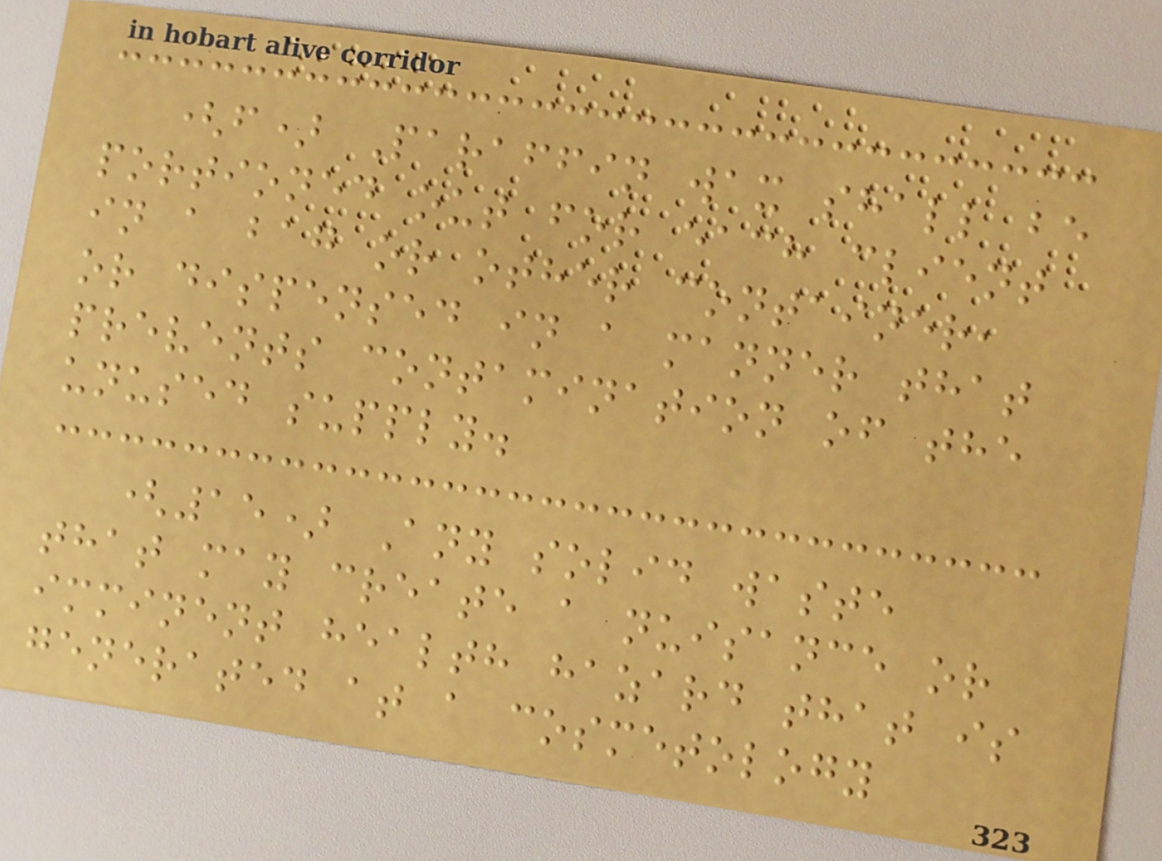(f) Paraffin wax shall be
portioned out for each client
in a bag or other container,
or dispensed in a manner that
prevents contamination of the
unused supply.
(15) Any solid waste
that may create a nuisance or
imminent health hazard that is
generated at a cosmetology
